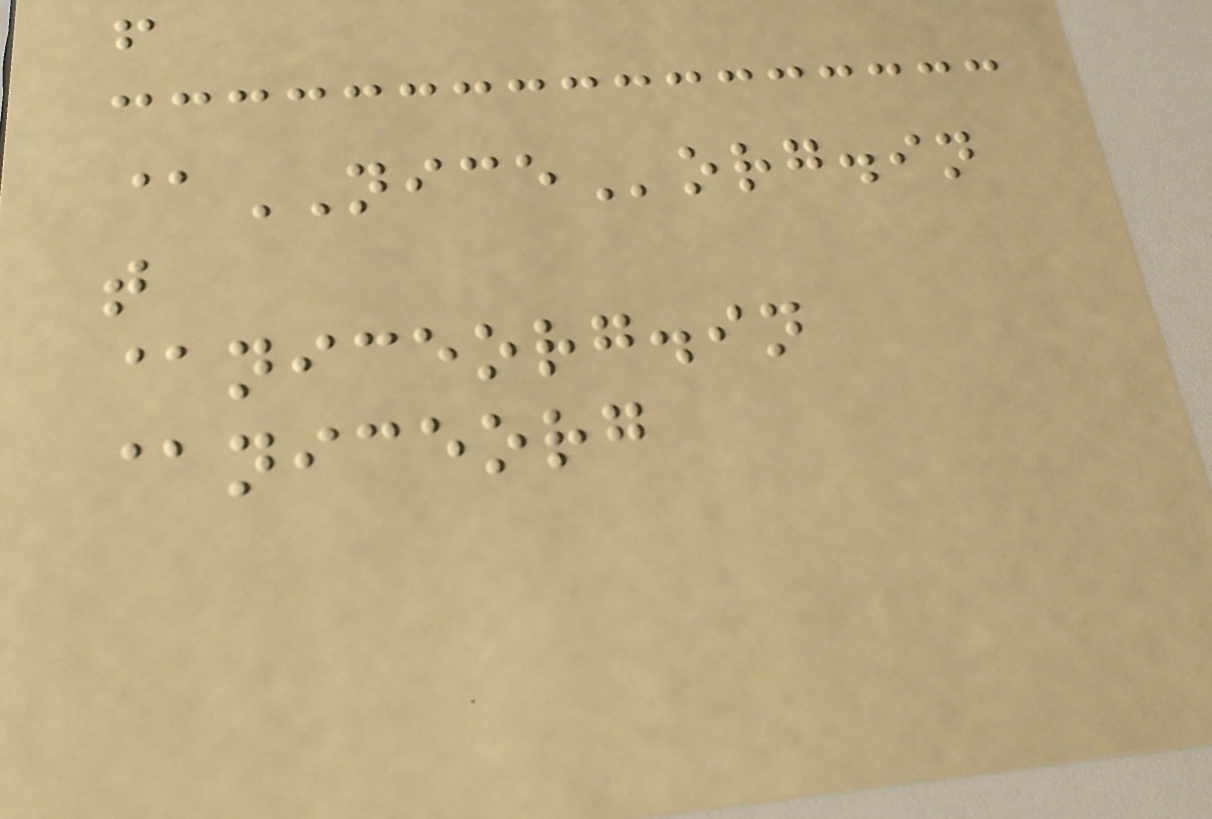f
@NICEorg.in
t
@niceorg.in
@niceorg
